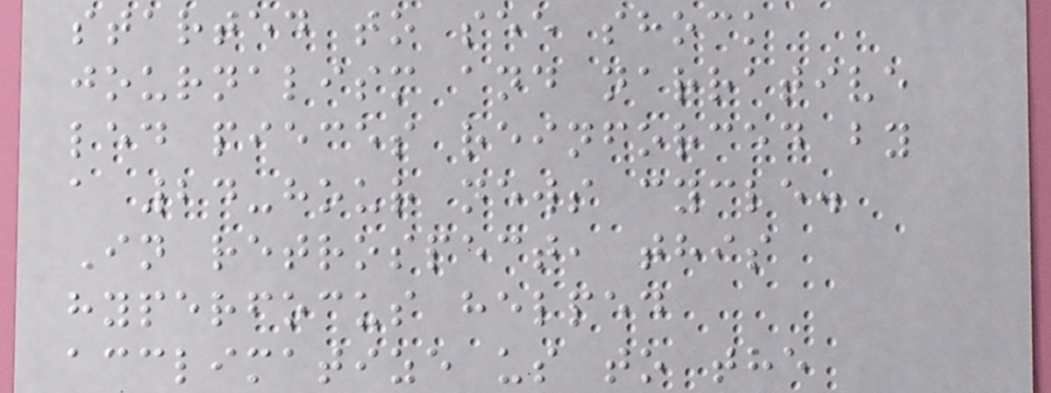started to see shock
journalism and narrative
led pieces reinforced by
a 24-hour news cycle.
In retrospect, this
hyperfocus helped
acclimatize us to the
